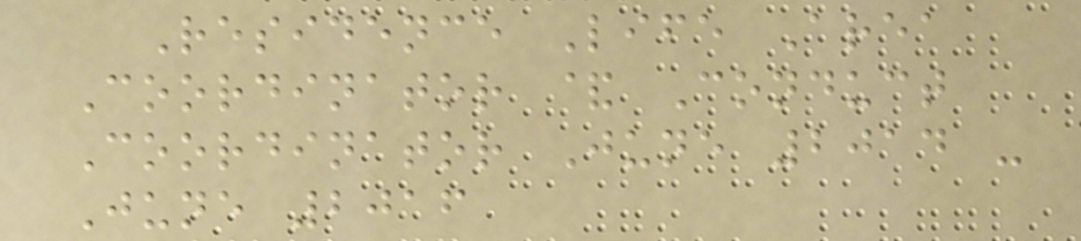Residence Life Area
Coordinator & Conduct
Coordinator June 2014 -
June 2016
